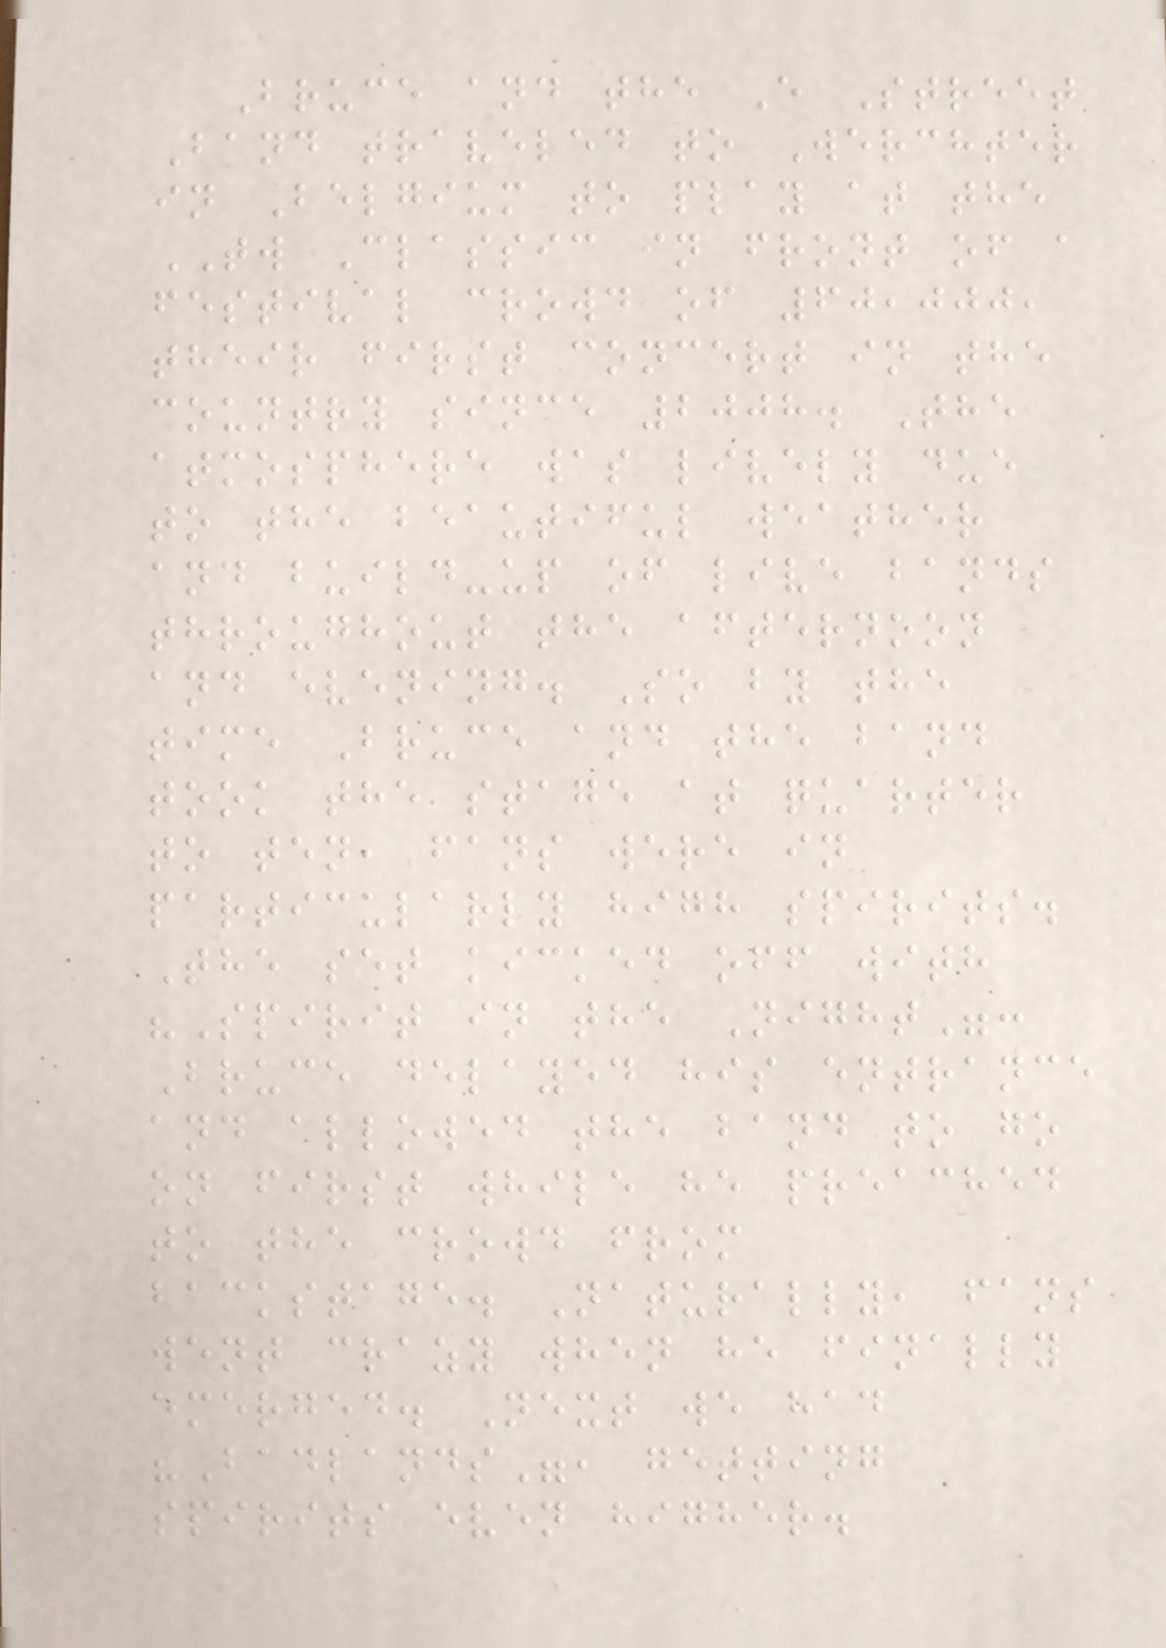Bruce and the E Street
Band traveled to Werchter
in Belgium to play at the
TW Classic in front of a
festival crowd of 60,000,
their first concert in the
country since 2008. The
atmosphere was lively due
to the beautiful weather
and build-up of live bands
throughout the afternoon
and evening. So by the
time Bruce and the band
took the stage at quarter
to ten, fans were in
particularly high spirits.
The set kicked off with
"Spirit in the Night":
Bruce delayed his entrance
and allowed the band to go
on first while he preached
to the crowd from
backstage. Naturally, fans
went crazy when he finally
emerged. Next we had
"Badlands", getting
spirits even higher.
